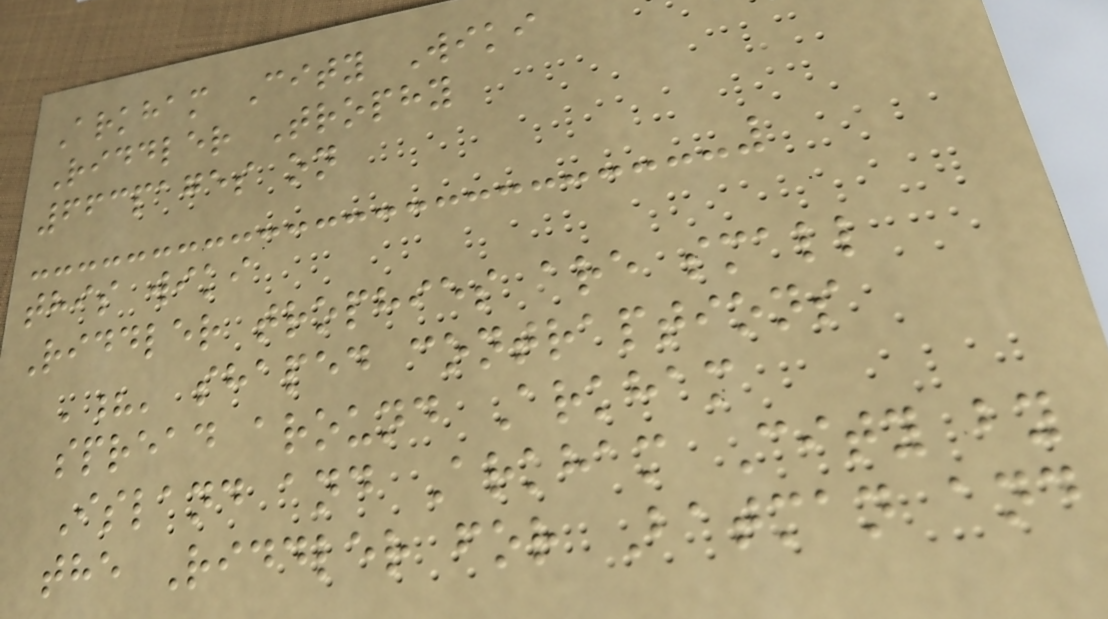Arkham City Wiki
Riddler Trophy
663pages on
this wiki
Riddler trophies are small
'?' shaped contraptions
spread around Arkham
Island and Arkham City by
the Riddler for Batman and
